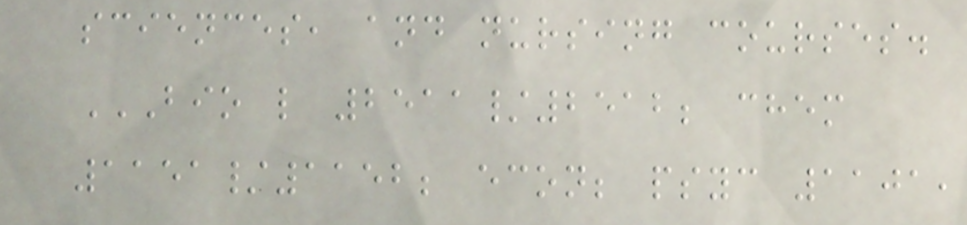sciences, and nursing courses.
BIO L 2511/2512; CHEM
1151/1152; ECON; PSYC 1101,
